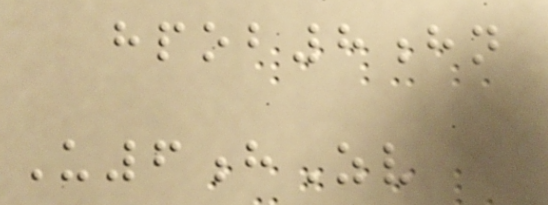hpob8hn
U6hZv
